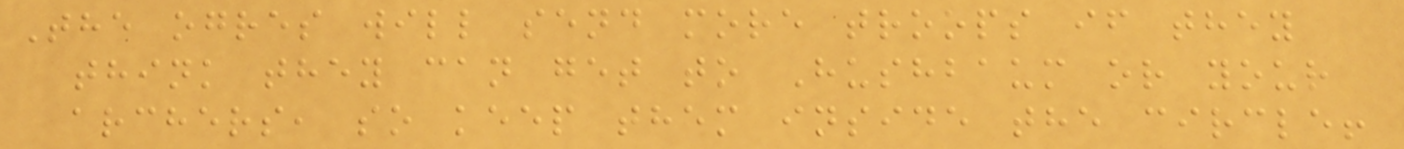The ogres will send more troops if they
think they can get to Hushbaum or your
archers, so keep them inside the circle!
